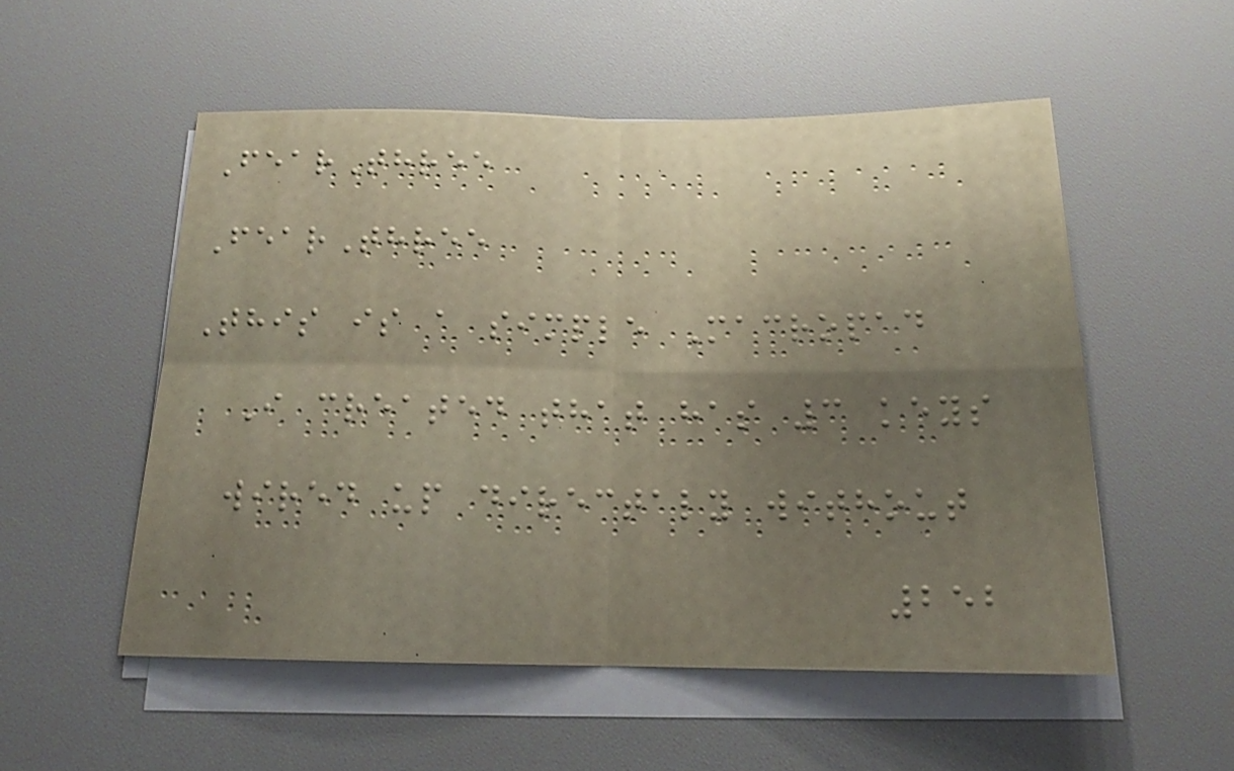FearThree
FearThree
This is a simple Macropad
I created that has 3 keys
wired up directaly without
252
